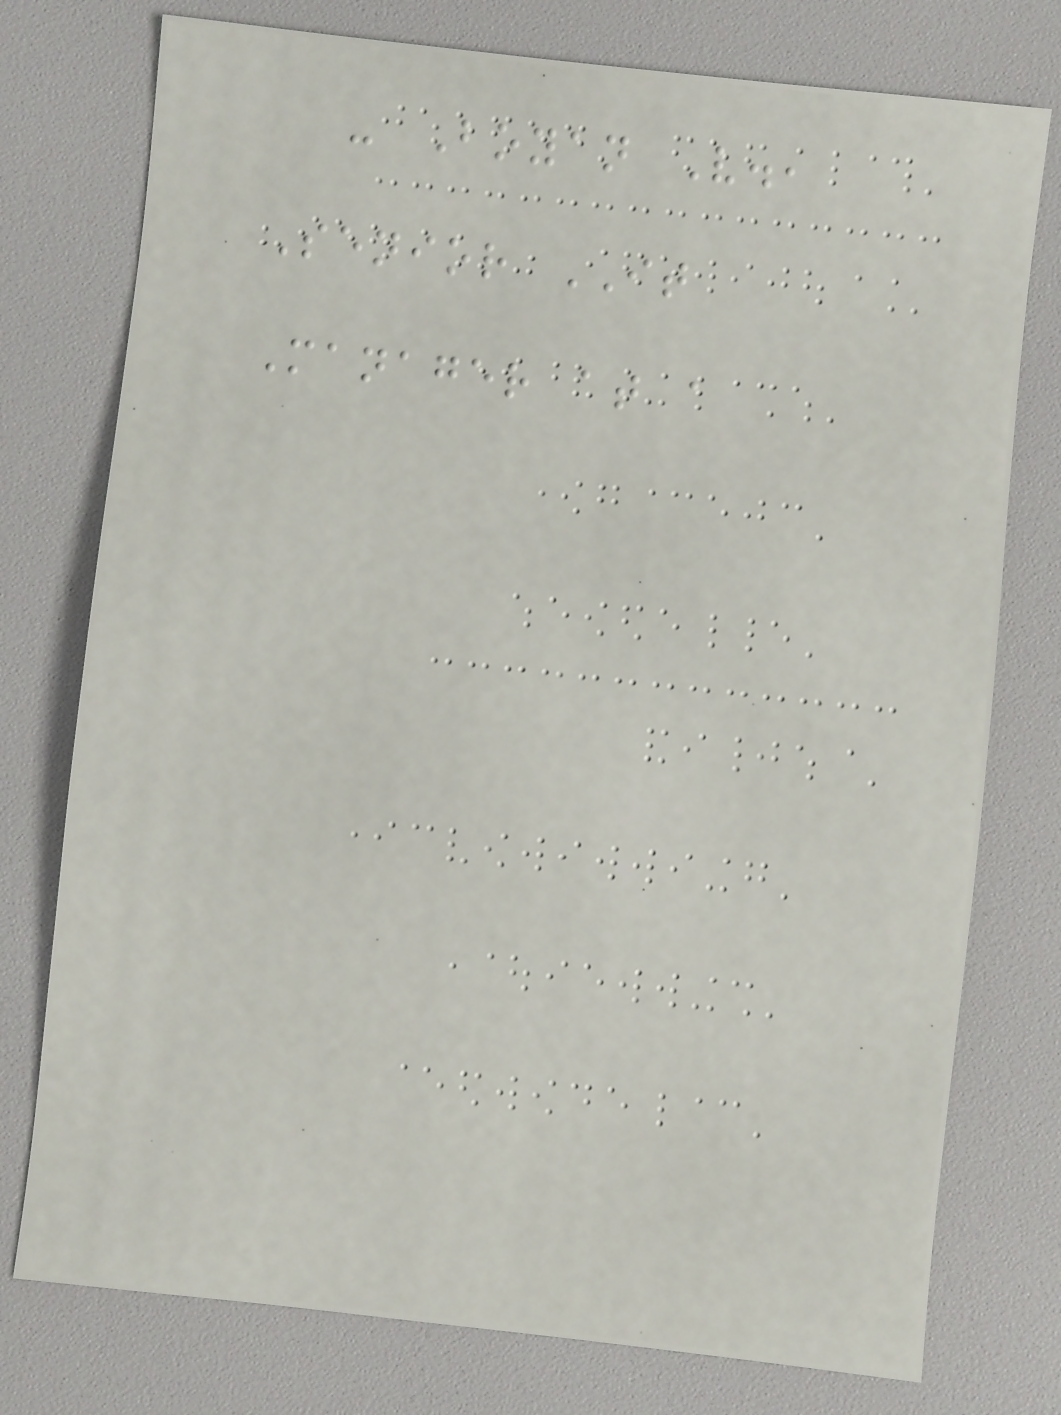- Boyan V.,
Senior IT
Manager at a
